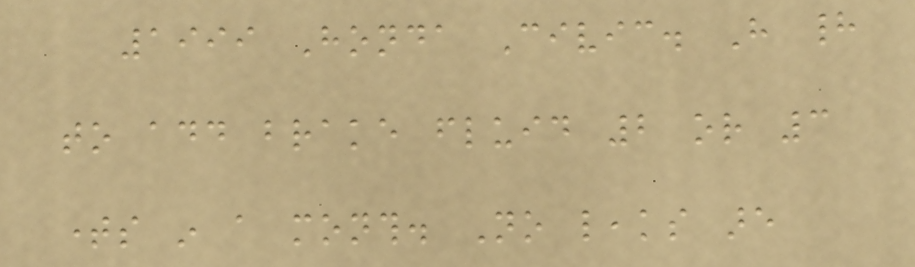1999 Honda Civic. Have had
to add brake fluid 2 or 3
times in a month. No leaks are
